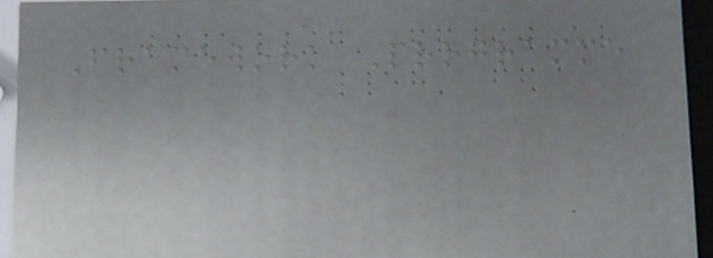Framework Programme
